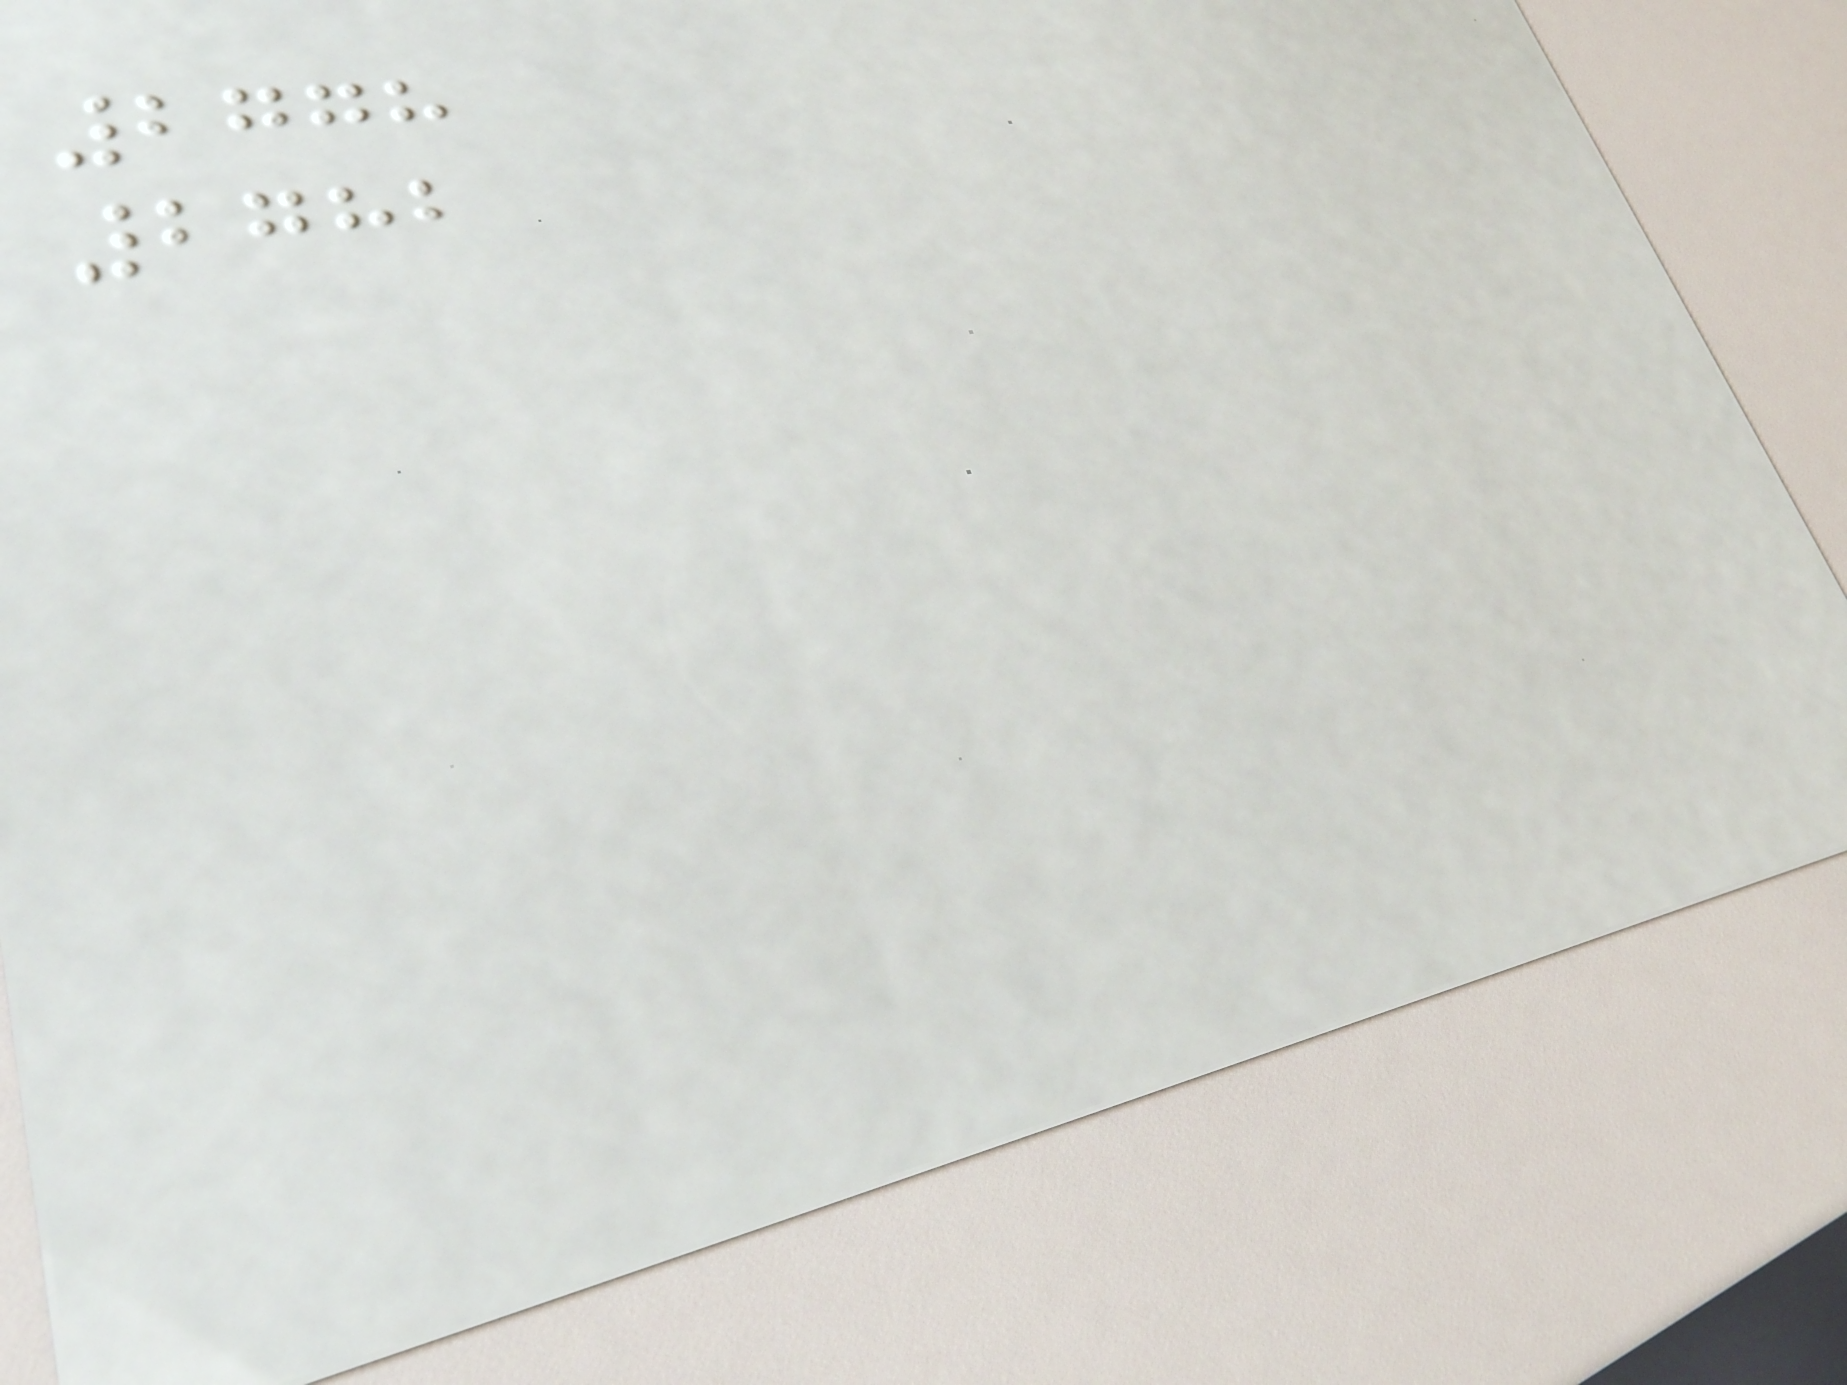2778
2782
